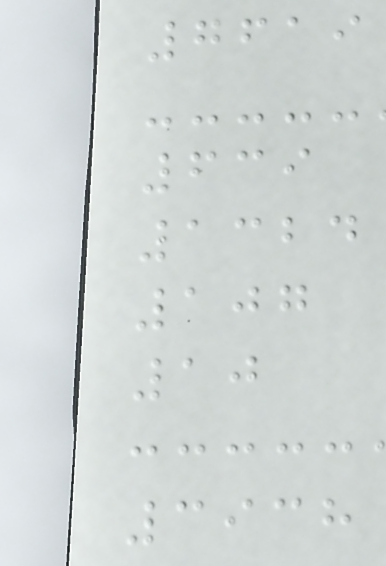7619
639
1324
107
10
3938
